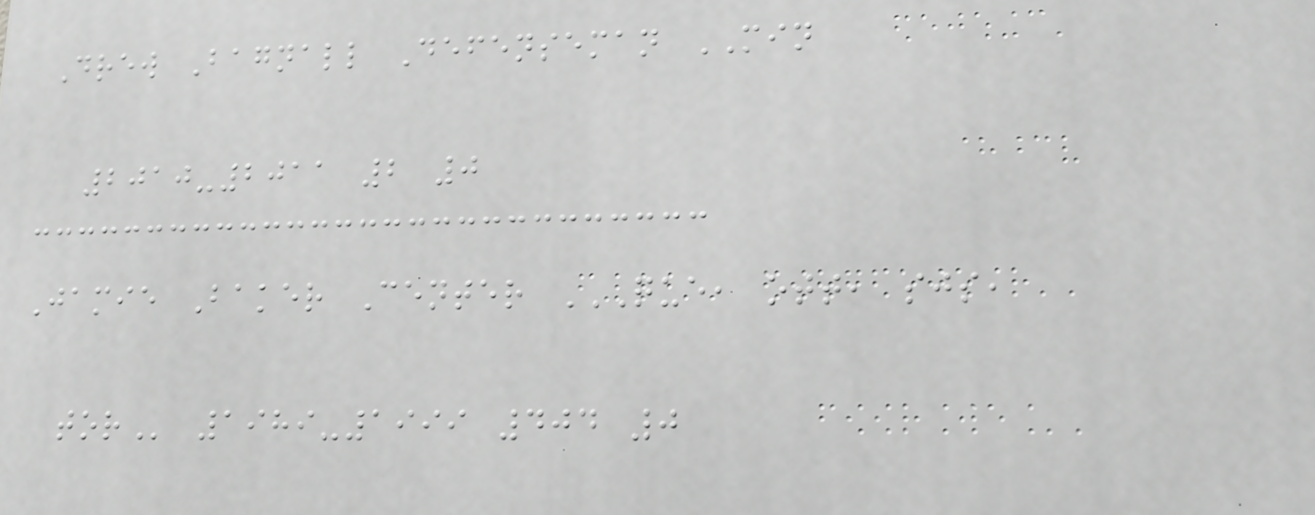Drew Bagnall Defenseman MIN
2010-2011 2 0
Jamie Baker Center QUE, OTT, SJS,
TOR 1989-1999 404 0
